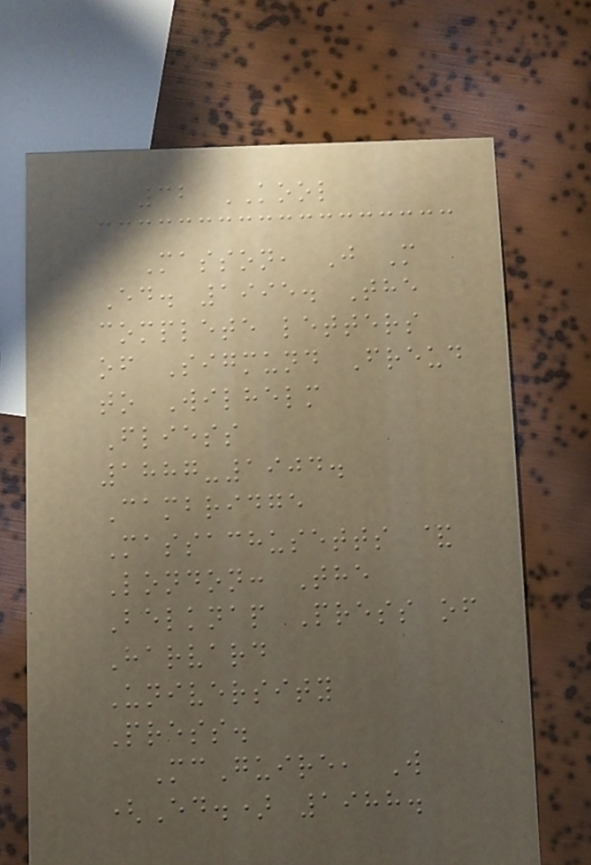32 KOOL
Masson, J M
Ed. 1995. The
complete letters
of Sigmund Freud
to Wilhelm
Fliess
1887-1904.
Cambridge
Massachusetts &
London: The
Belknap Press of
Harvard
University
Press.
McGuire, W
(Ed.) 1988.
